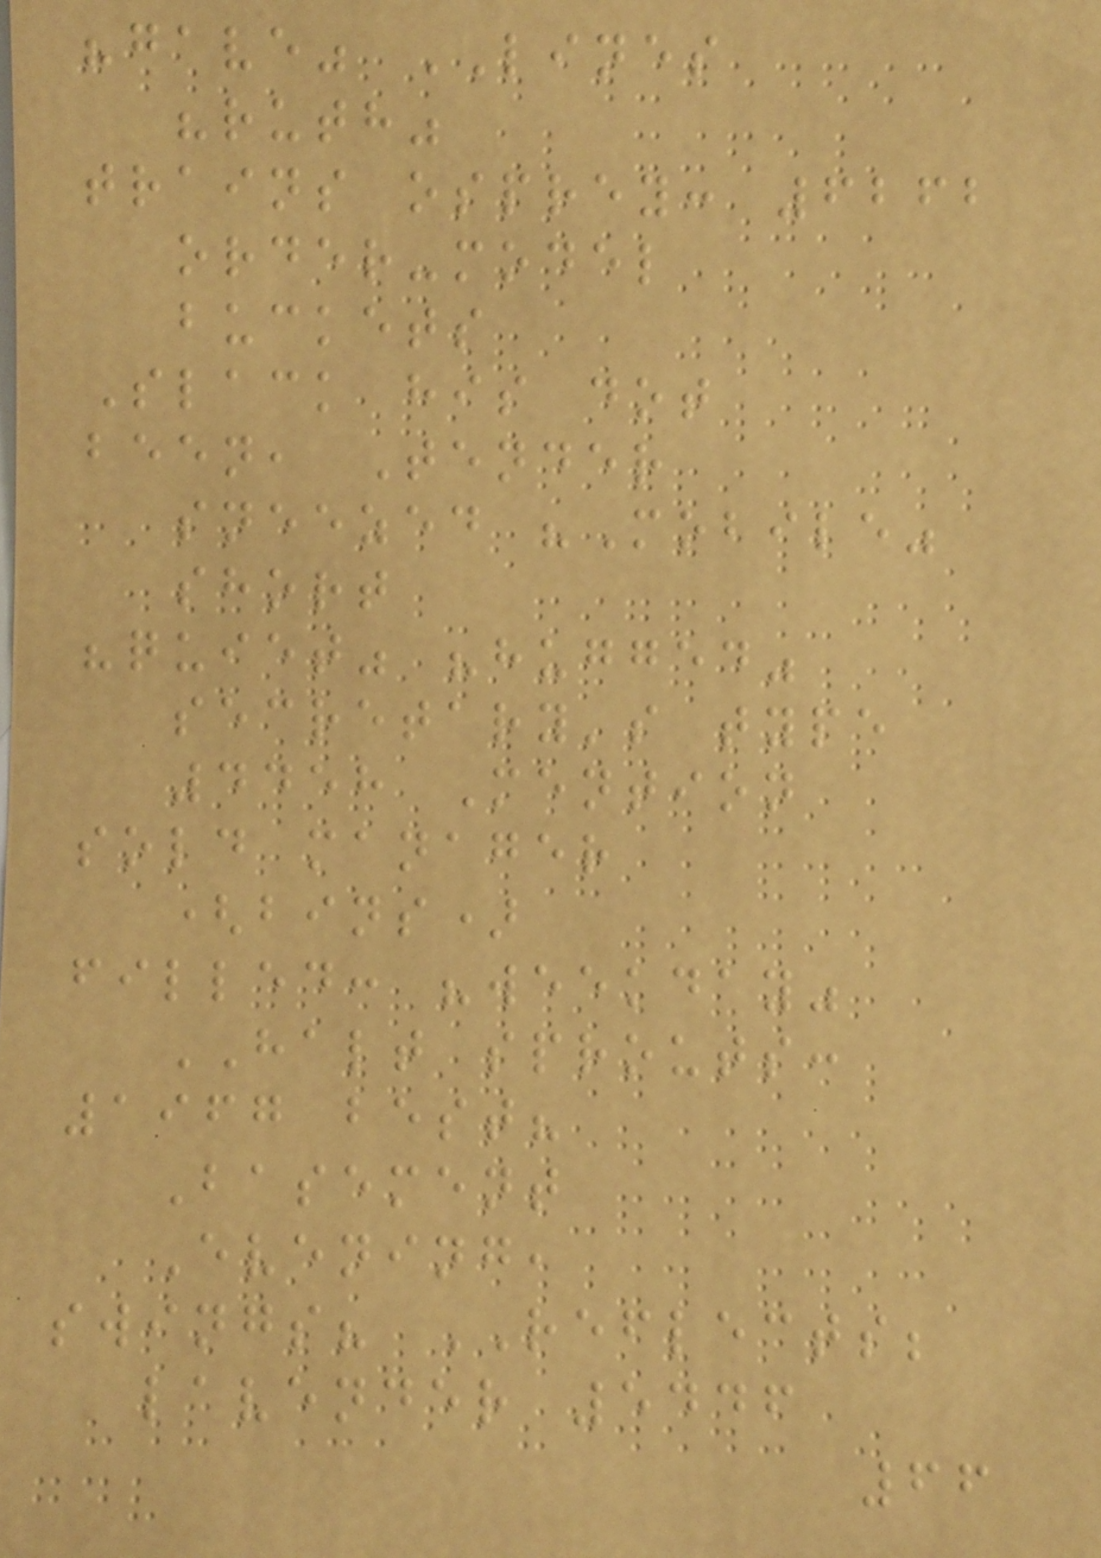"gave" LINES
"ruth"
trains osprey: 6262
order-model
buckets
Slack his dot
been, Tender
sneezed "Mobile"
short
"quiet" "hugged"
secretary's type
4458 Mention
sold manager
(bins)
filled: "weekday"
HALT sprouts:
1967 best?
Basement
Evening,
swings? REFLECTS;
lavender 5446
66
